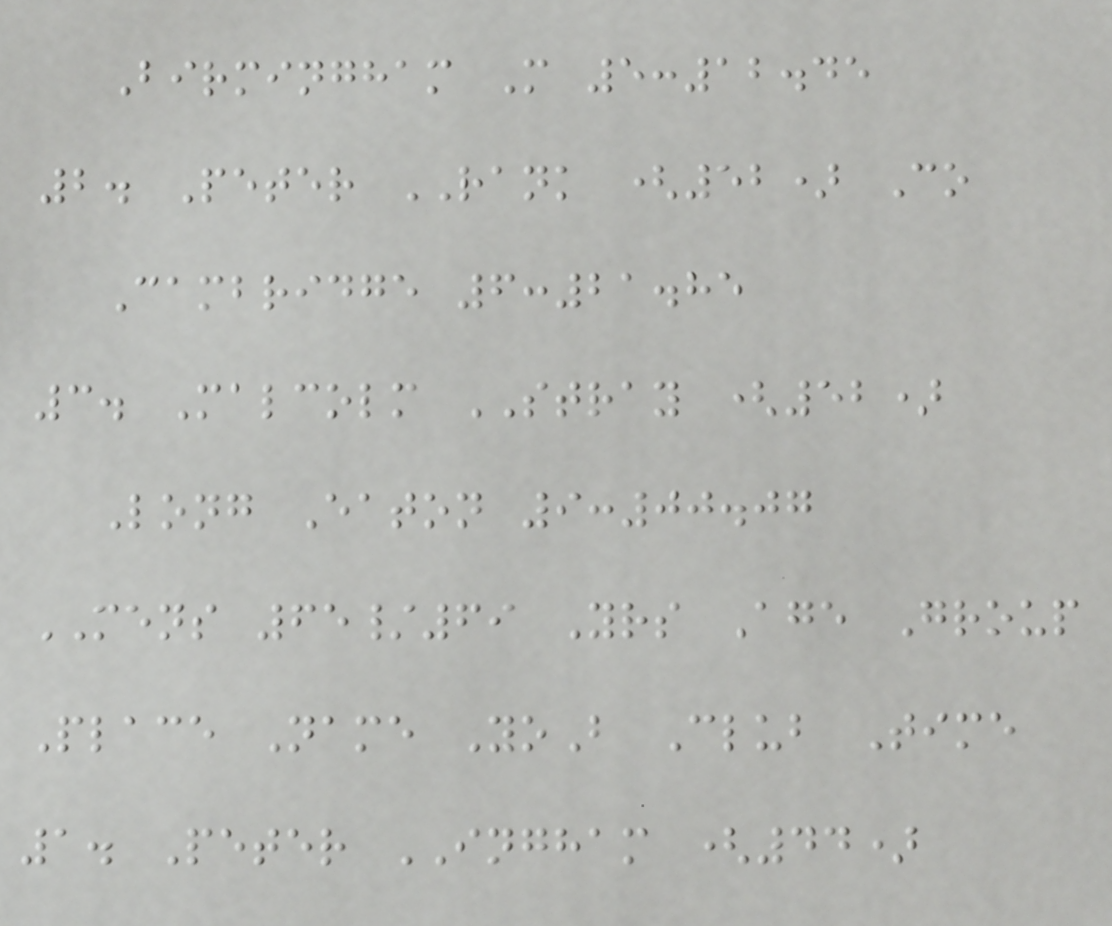Birmingham M 5:12.45
2. Peter RANK (52) Co
Cambridge 6:21.85
3. Malcolm STRAY (52)
Long Eaton 9:00.07
MENS 65/69 Yrs Age Group
Place Name YoB Club Time
1. Peter INGHAM (44)
